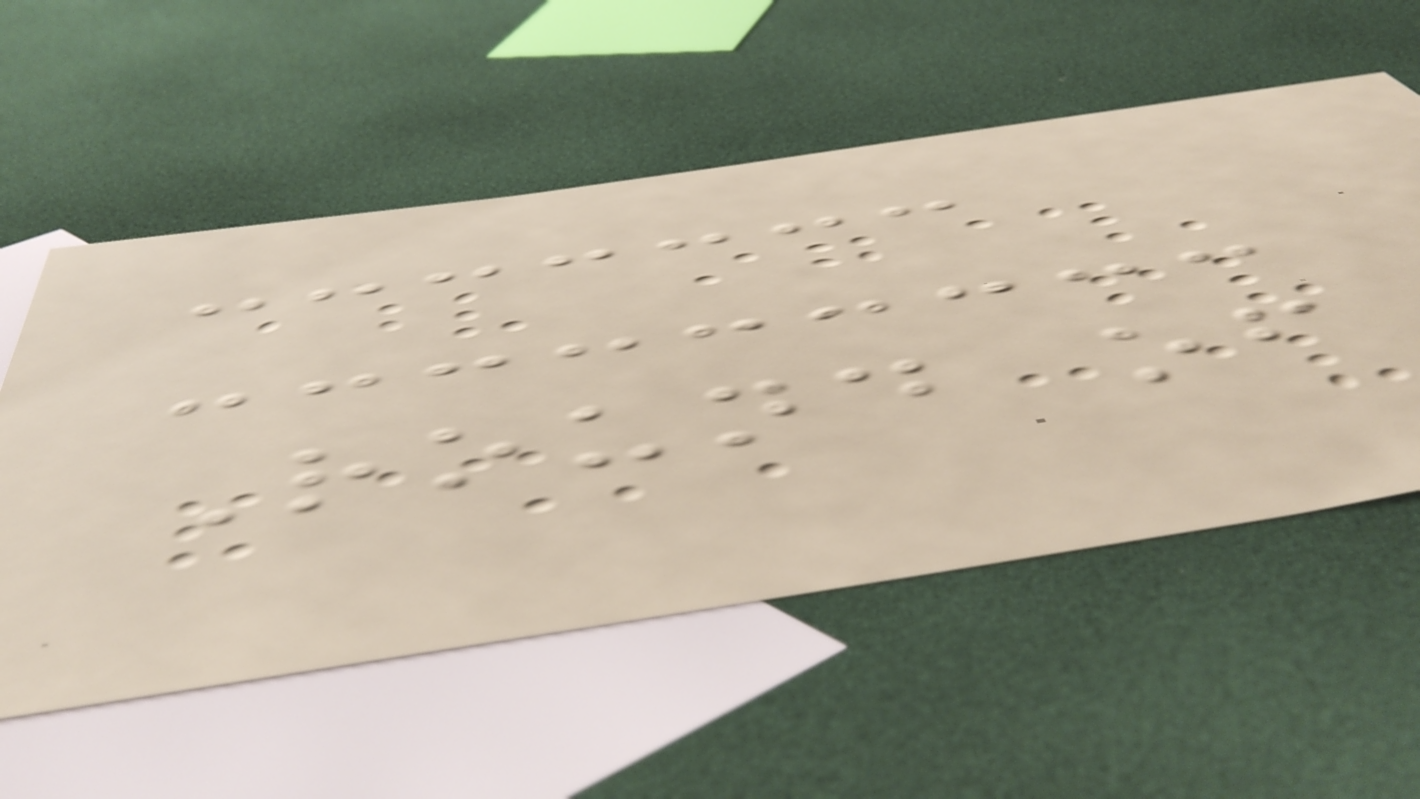Round of
